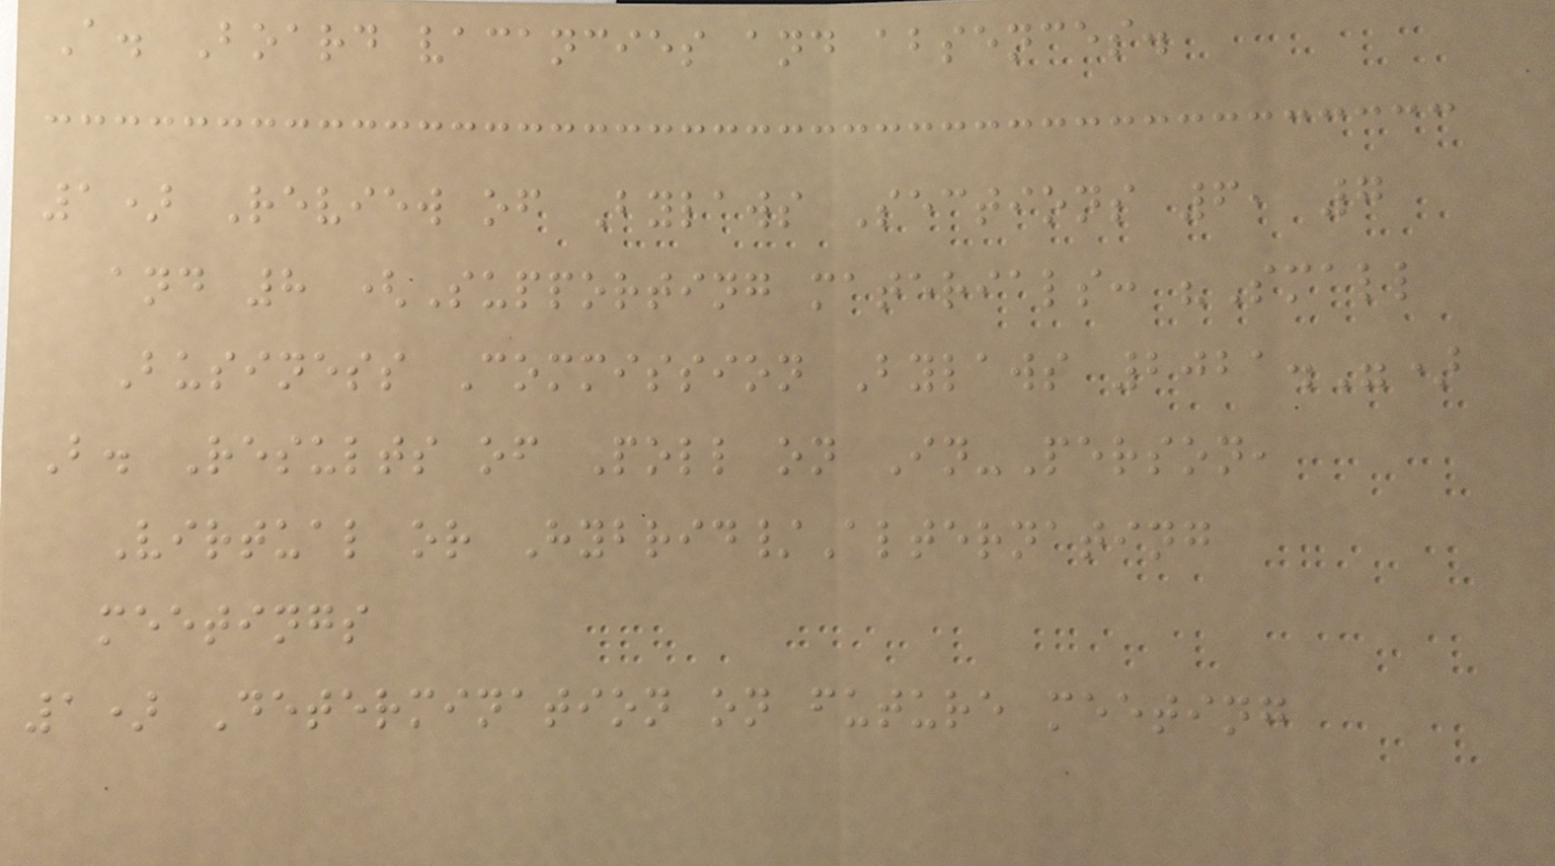A. Board vacancies and absences.
1) Review of Bylaws Sections 6, 7
and 8 (Supporting materials: "Small
Business Commission Bylaws 2021.")
B. Results of Poll on In-Person,
Virtual or Hybrid/Alternating
meetings
1) Determination on future meeting
